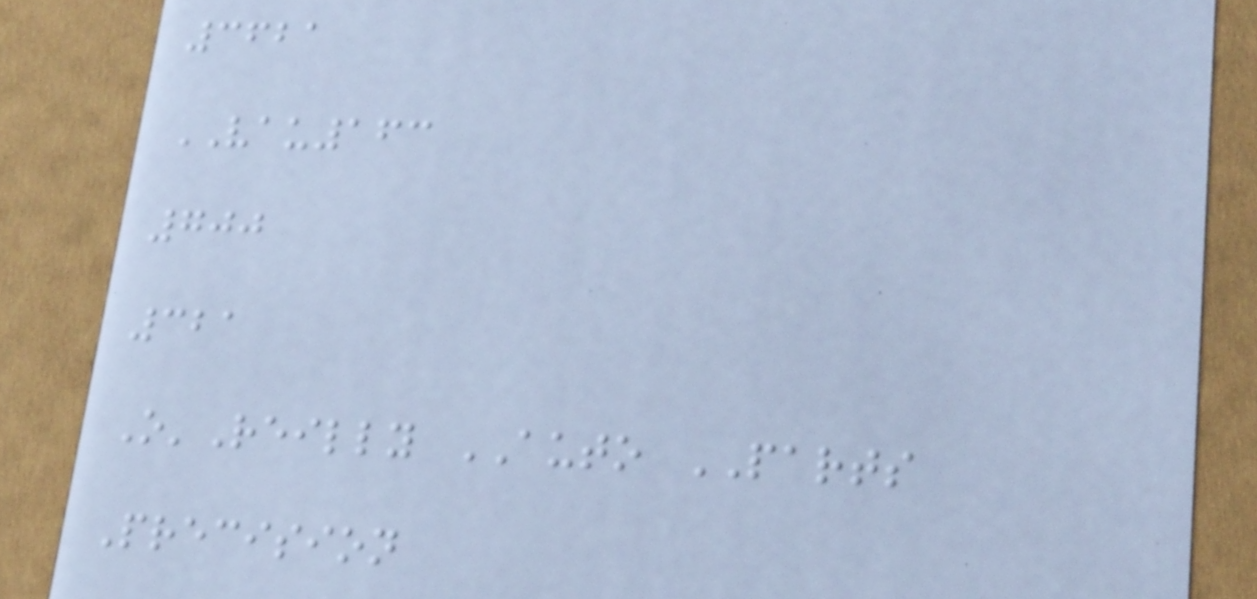3621
VAU163
700
321
O'Reilly AUTO PARTS
Precision
